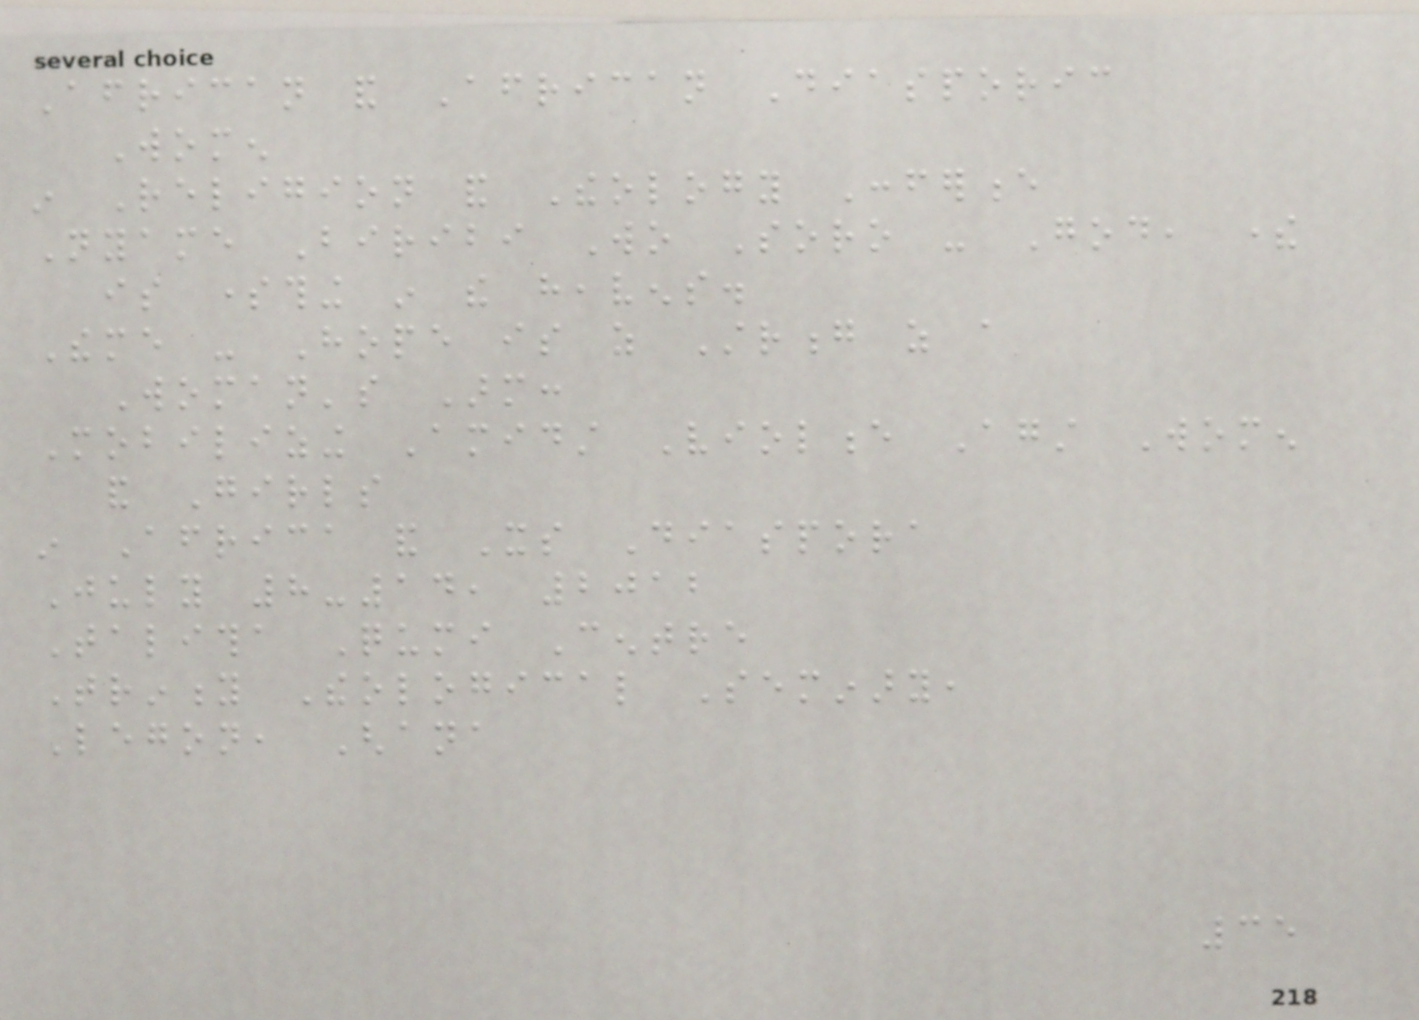African and African Diasporic
Women
in Religion and Theology Conference
Nyame Biribi Wo Soro - God, there
is something in the heavens.
Theme - Hope is as Strong as a
Woman's Arm:
Mobilizing Amidst Violence Against Women
and Girls
in Africa and Its Diaspora
July 8-14, 2012
Talitha Qumi Centre
Trinity Theological Seminary,
Legon, Ghana
35
